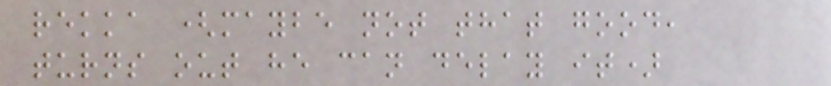rekka (maybe not that good,
turns out he can delay it)
